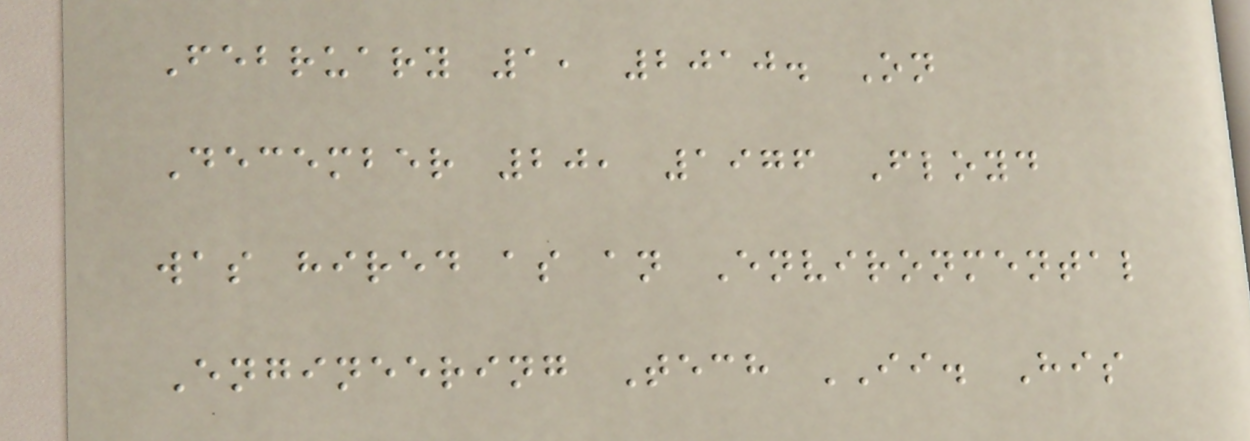February 1, 2010. On
December 20, 1976 Floyd
was hired as an Environmental
Engineering Tech II. His
